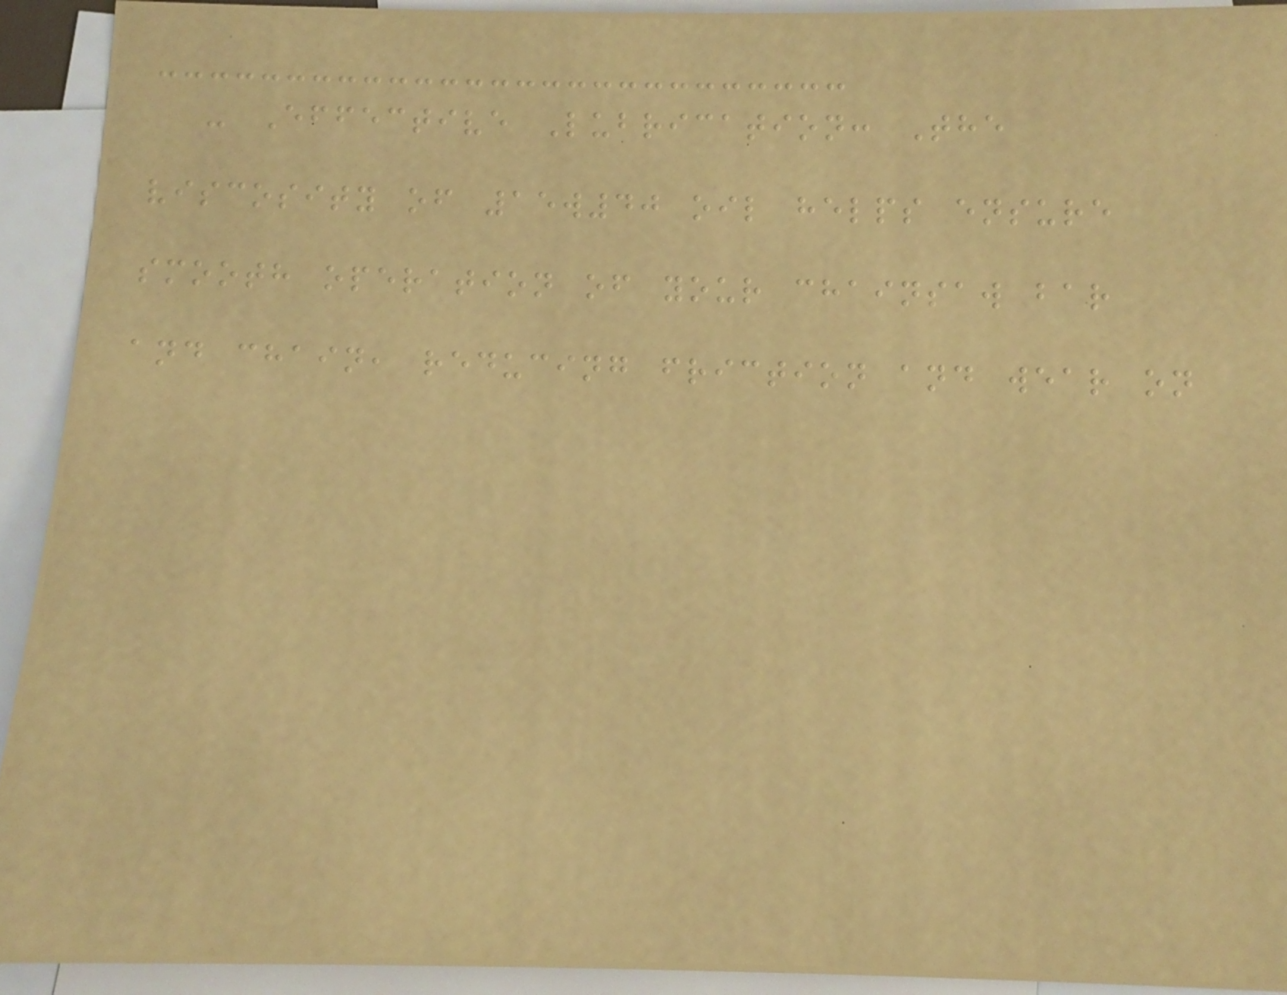- Effective Lubrication: The
viscosity of 15w40 oil helps ensure
smooth operation of your chainsaw bar
and chain, reducing friction and wear on
